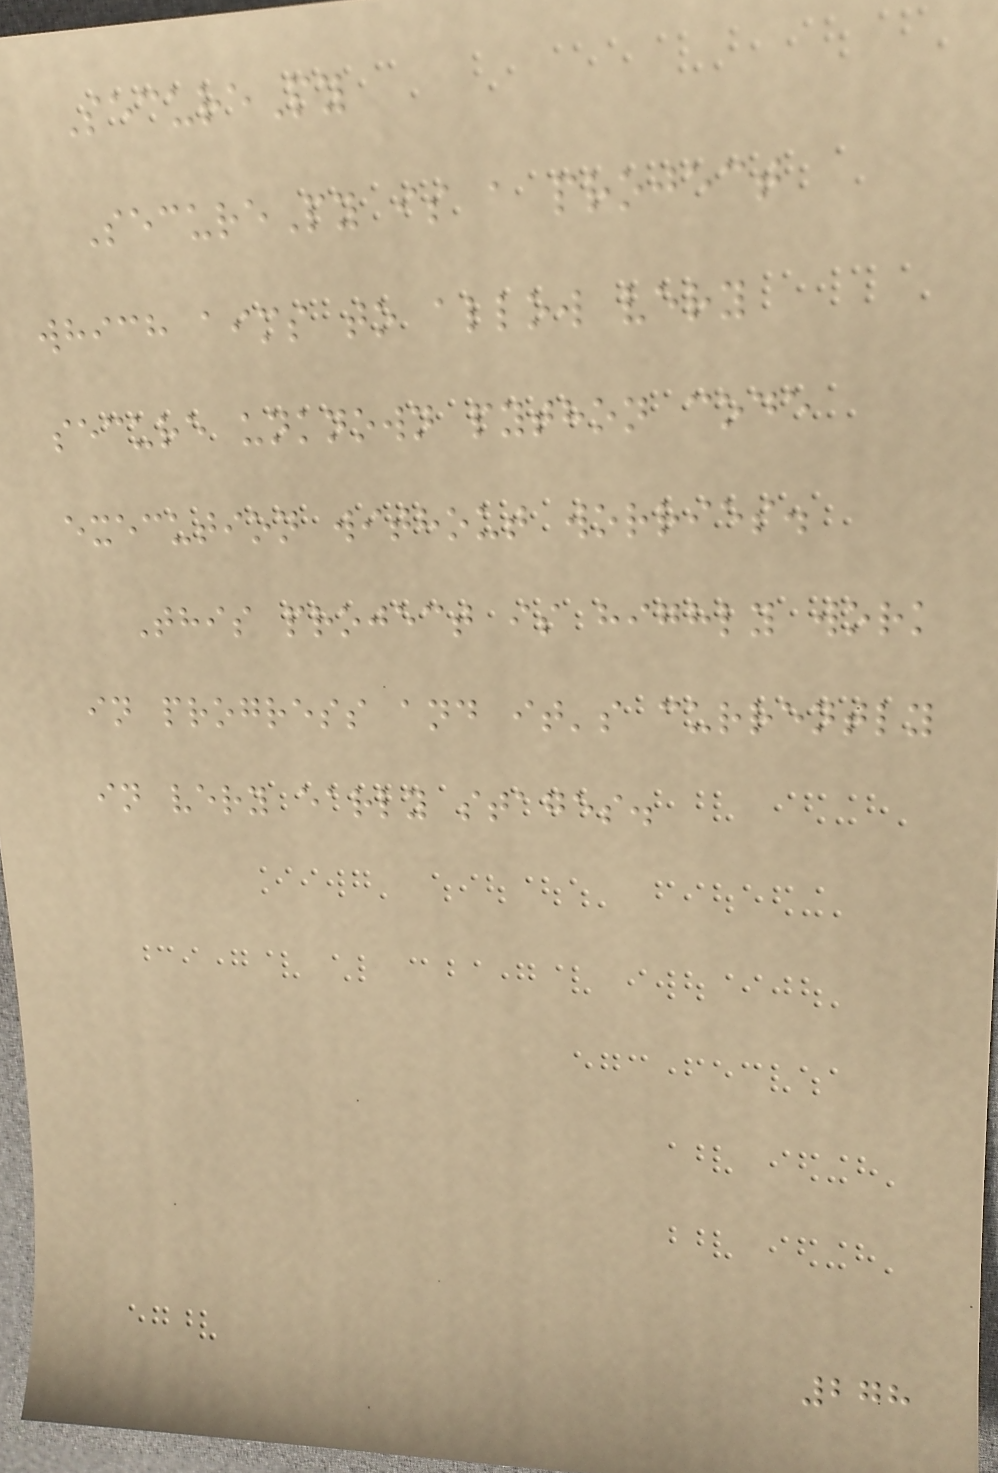SecurePy
SecurePy is a project
which aims to allow very
secure unknown python code
execution without worries.
This project is highly work
in progress and it's currently
in very early stages.
278
